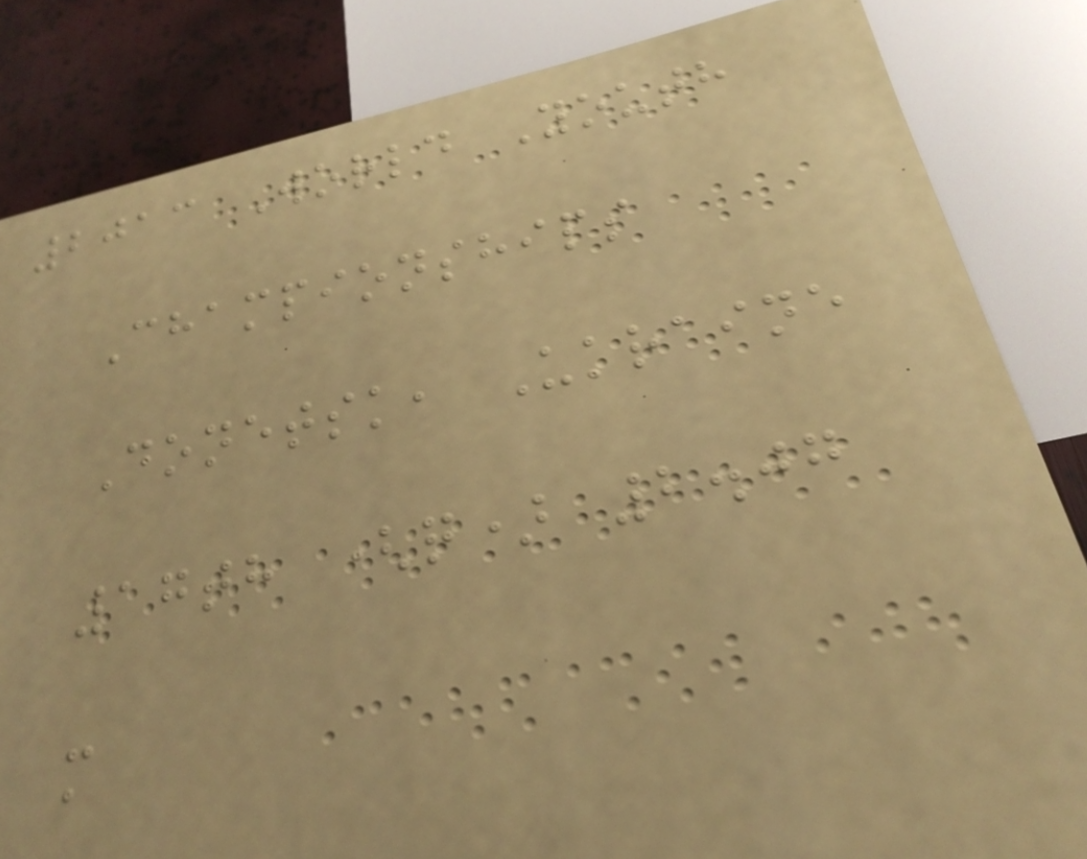2013 World Youth
Championships
Donetsk, Ukraine
17th (q) 2.07
m
